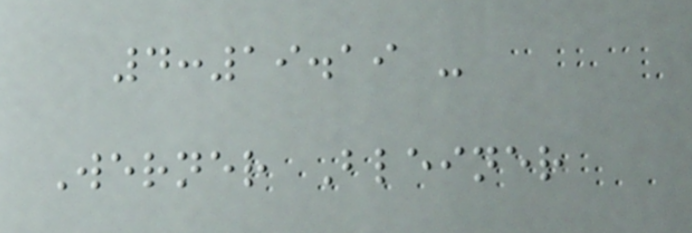4:19.19 -
Werner Bleiner
